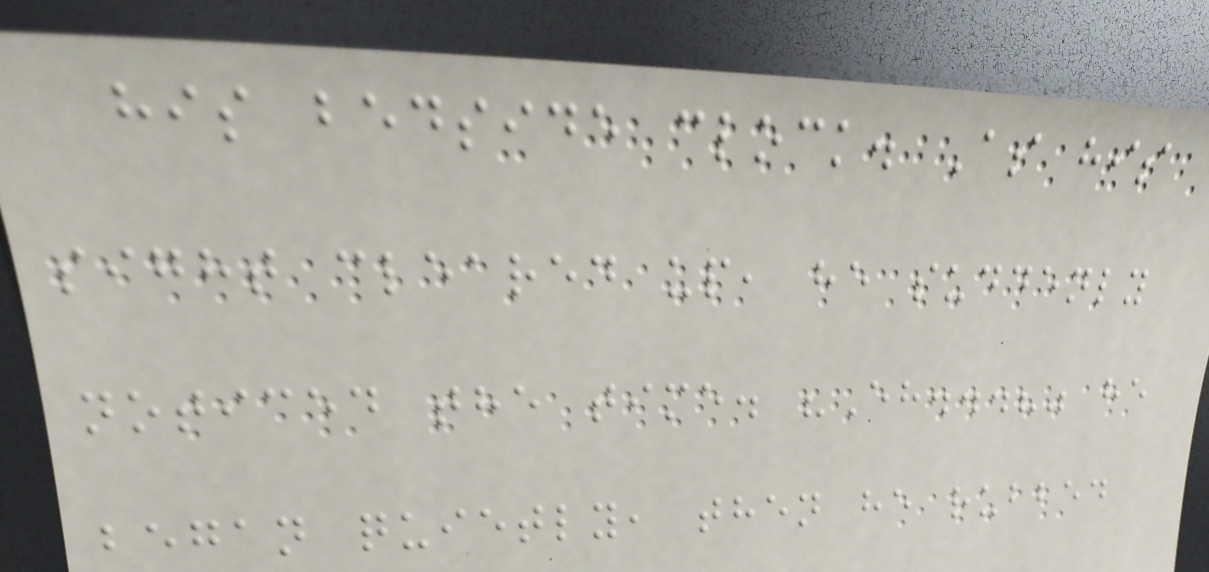his bedside clock. As his
sight cleared up, he suddenly
noticed the time. "Eh...?" he
began quietly, then he rubbed
